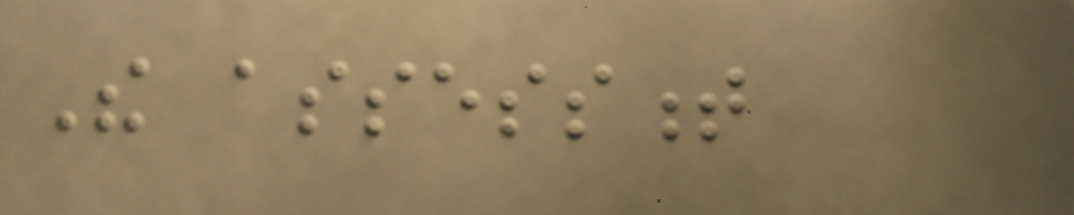The assessment
